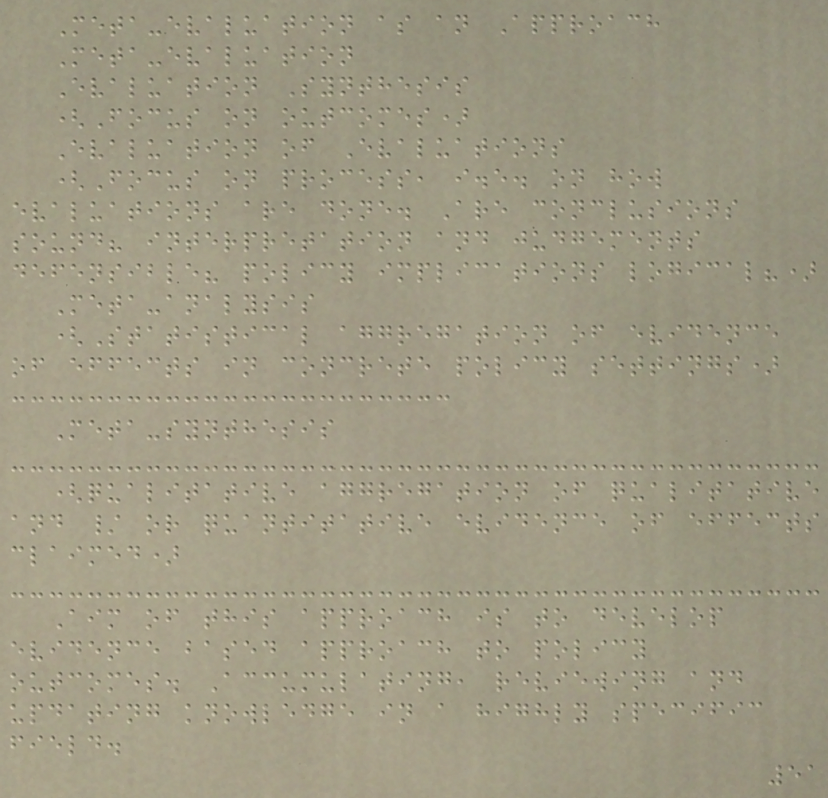Meta-evaluation as an Approach
Meta-evaluation
Evaluation Synthesis
(Focus on outcomes)
Evaluation of Evaluations
(Focus on process, i.e. on how
evaluations are done. Are conclusions
sound? interpretation and judgements
defensible? policy implications logical?)
Meta-analysis
(Statistical aggregation of evidence
of effects in concrete policy settings)
Meta-synthesis
(qualitative aggregation of qualitative
and / or quantitative evidence of effects
claimed)
Aim of this approach is to develop
evidence based approach to policy
outcomes. Accumulating, reviewing and
updating knowledge in a highly specific
field.
51
